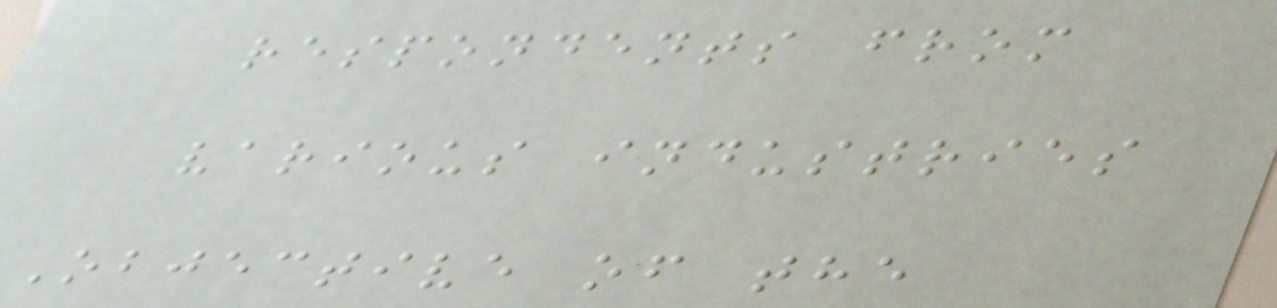respondents from
various industries
Objective of the
